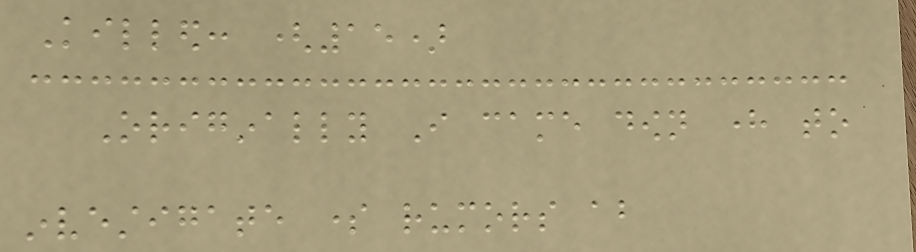Killed: (15)
Originally I came down here to
investigate some rumors about
